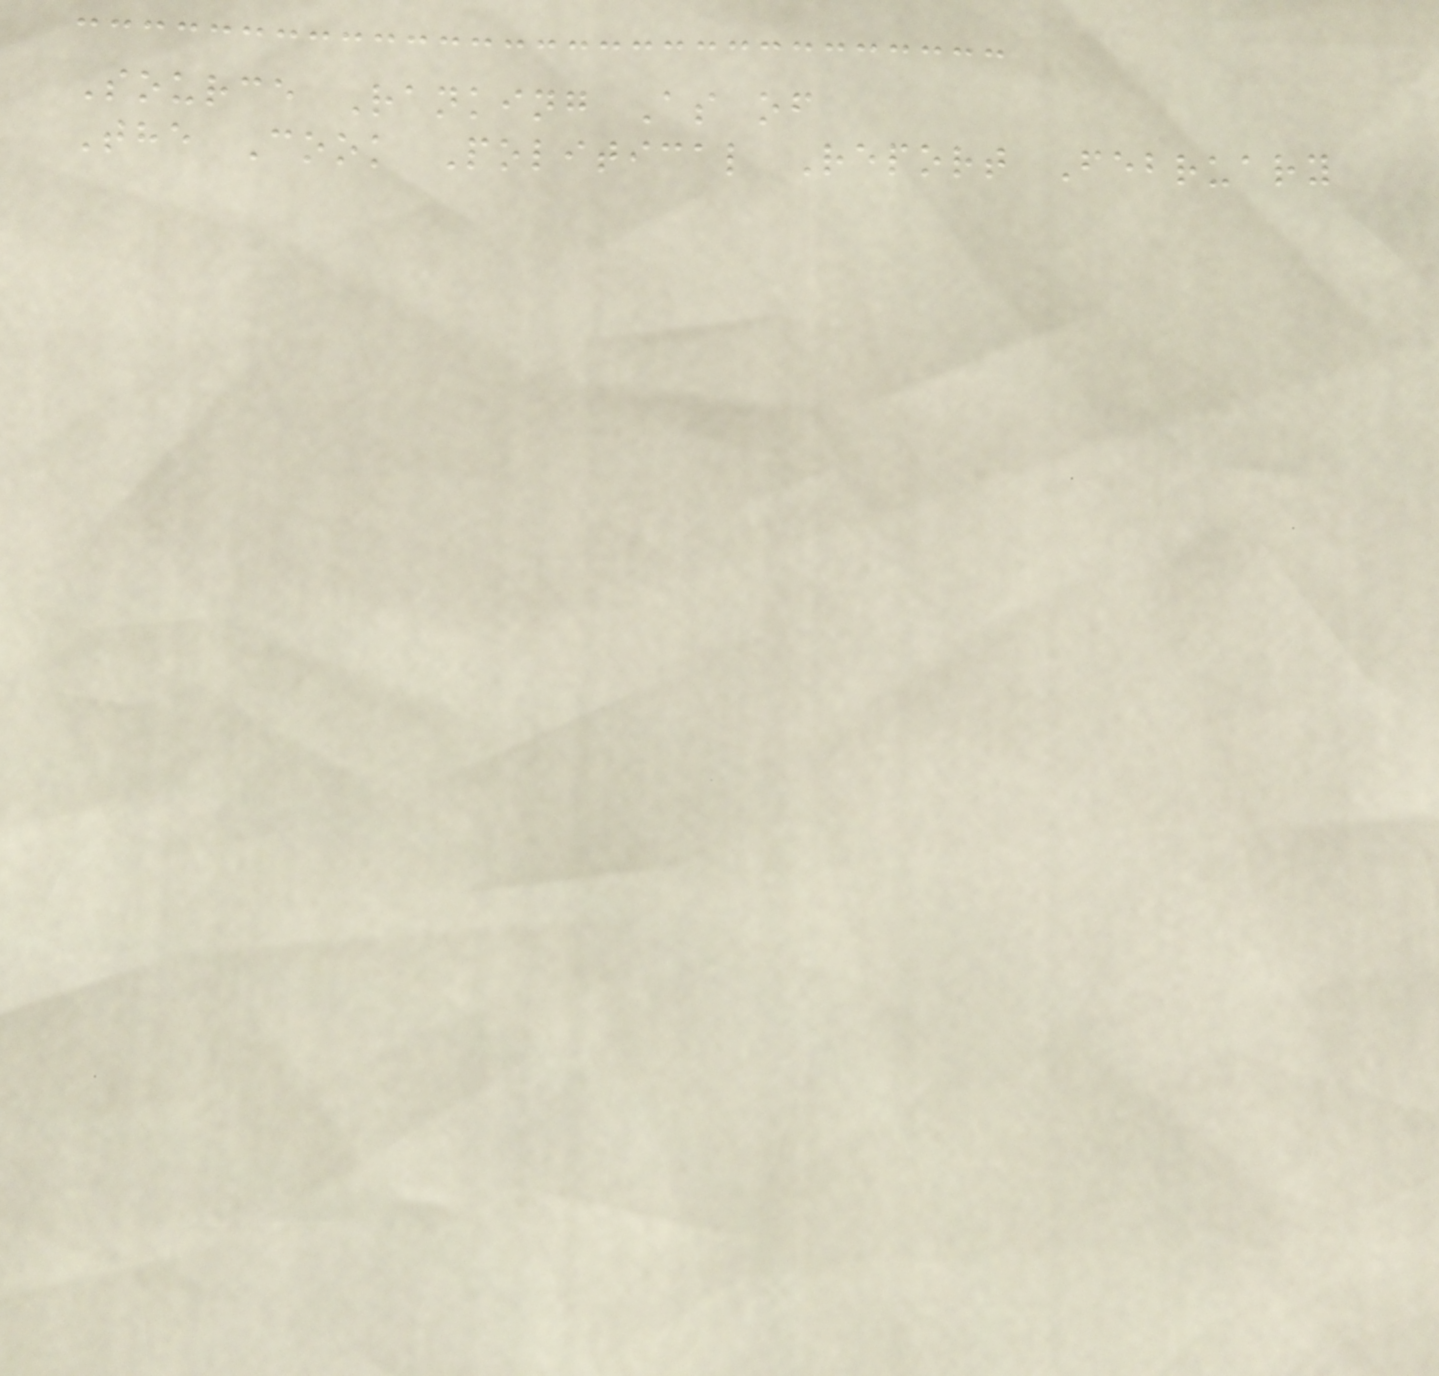Source Ranking As of
The Cook Political Report February
